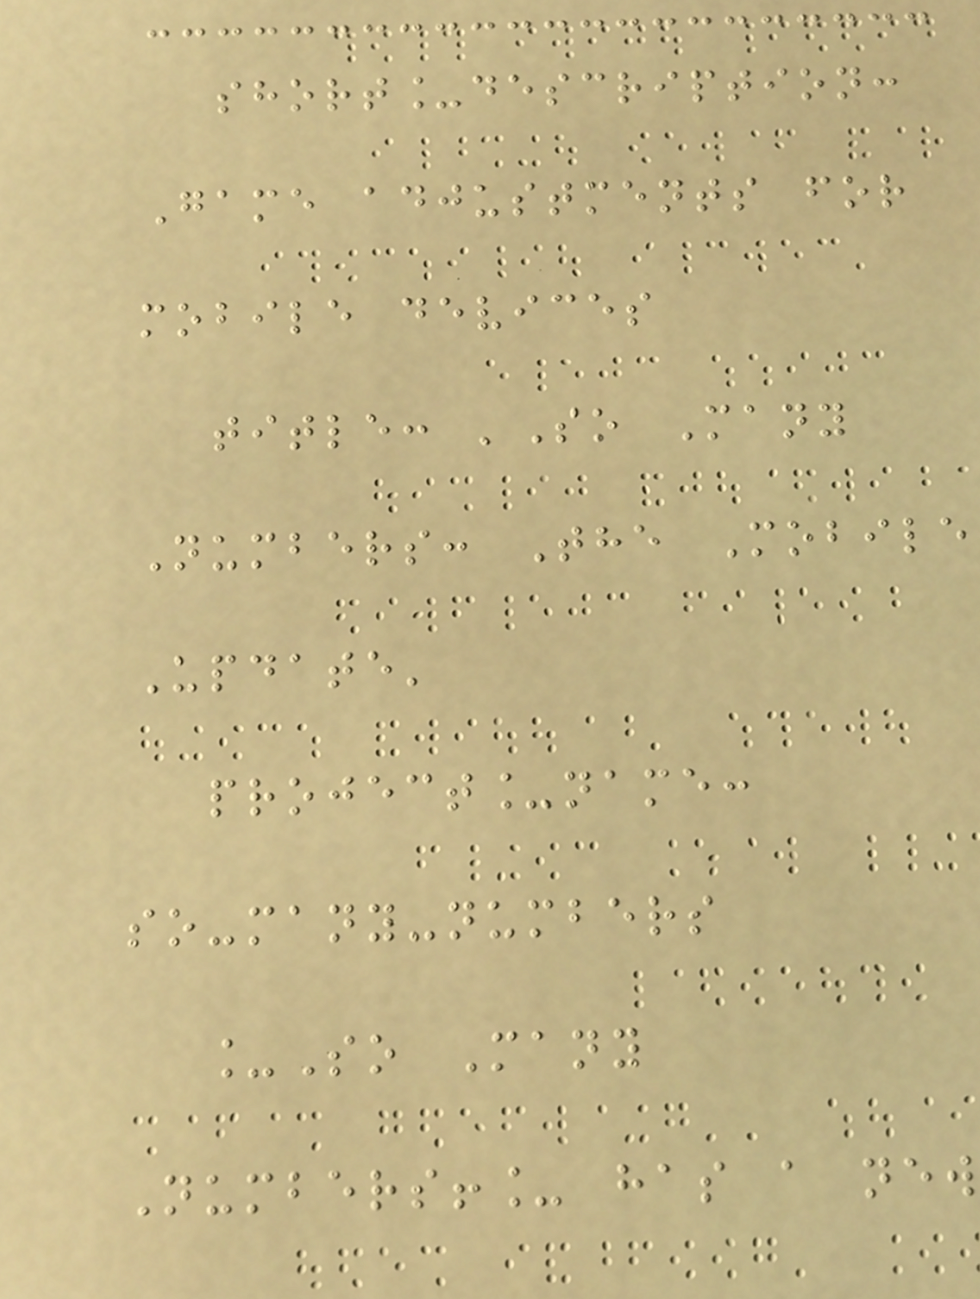short_description:
Game adjustments for
mobile devices
title: 'So Many
Numbers: The Mobile
Update'
project_name:
so-many-numbers
_So Many
Numbers!_ has a new
